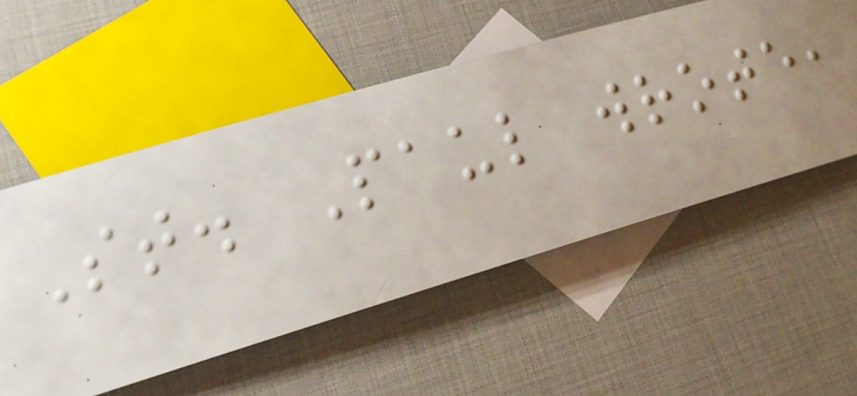St. Paul wrote,
